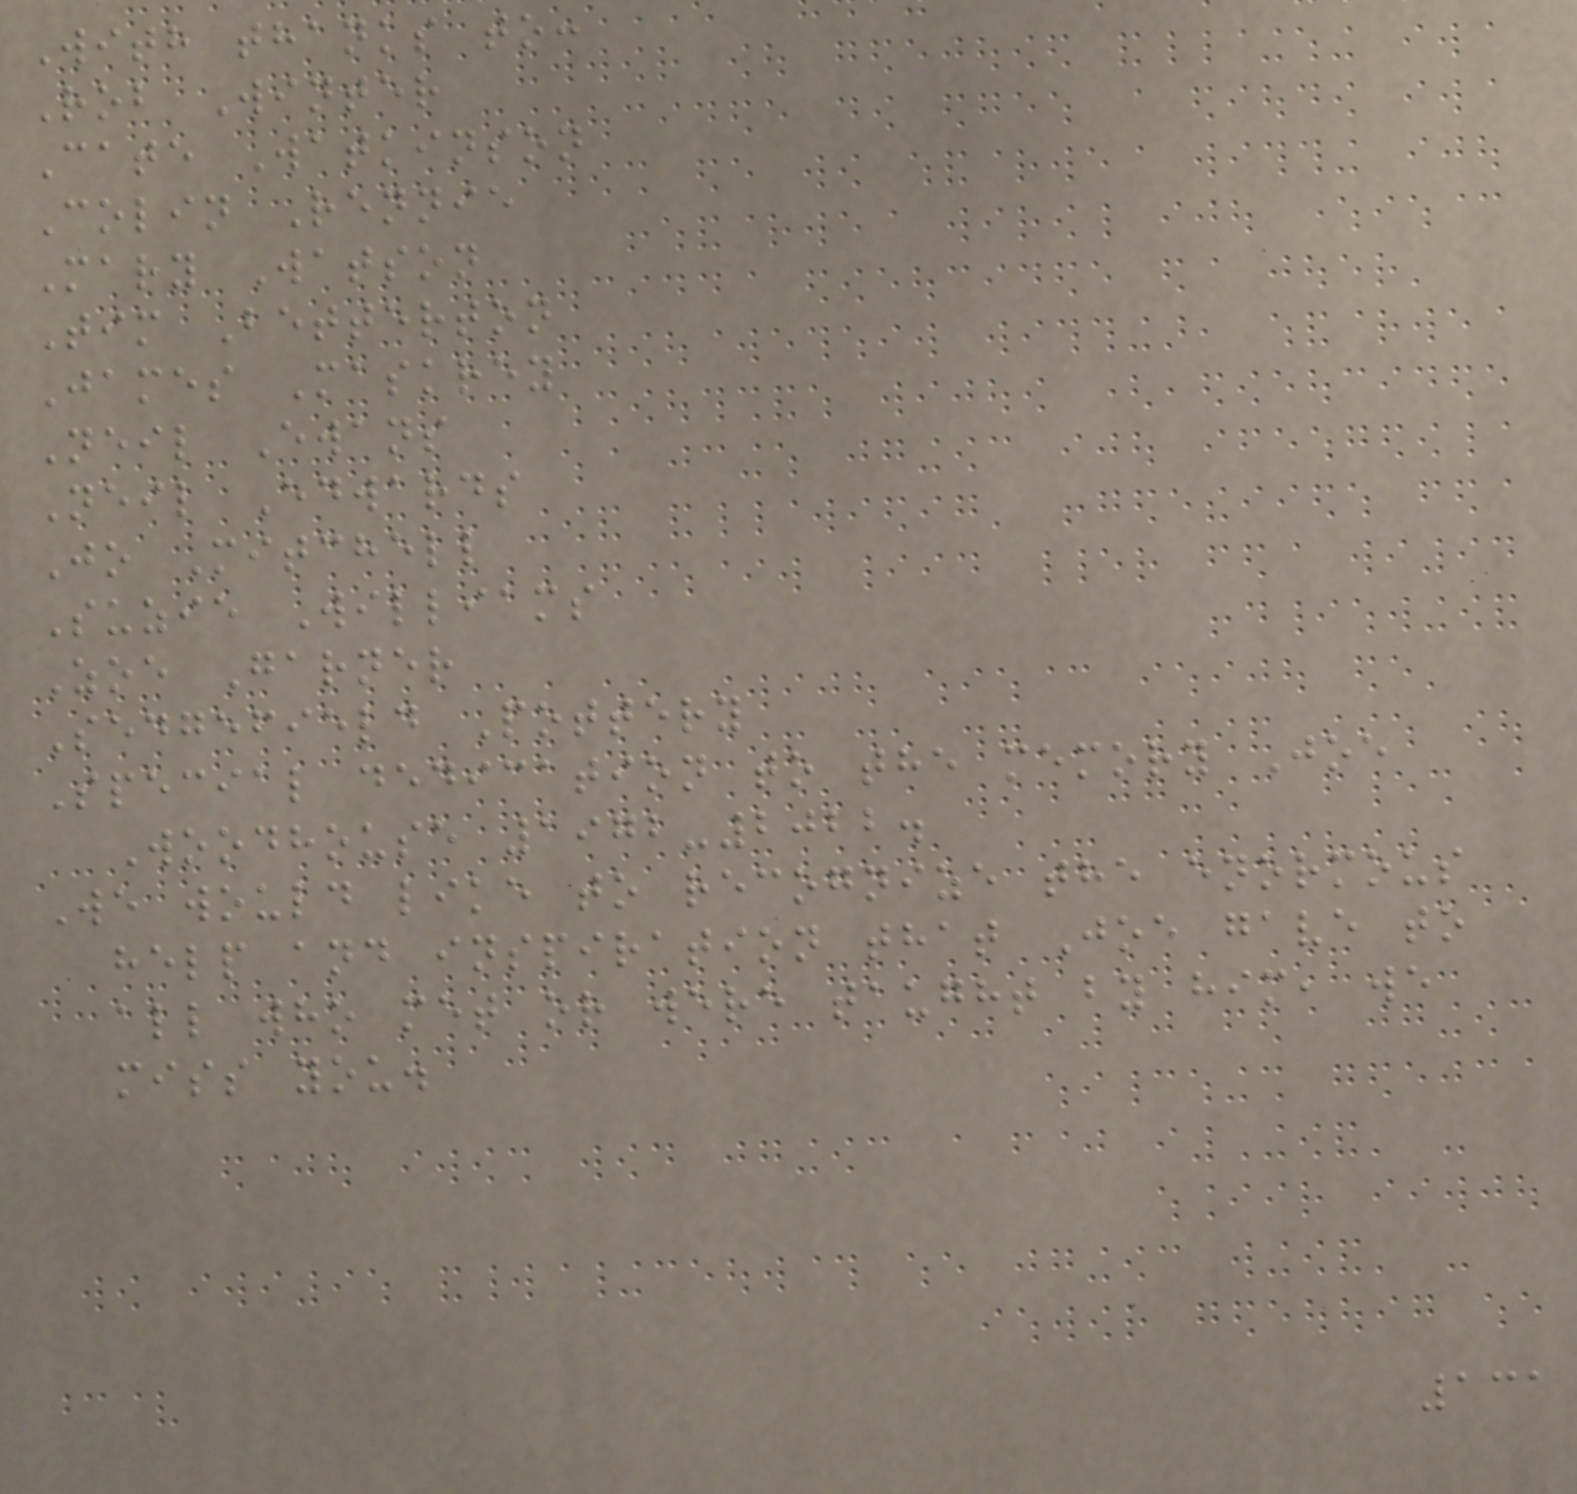With thanks to:
Rob Winter
Cate Watkinson
Colin Rennie
Mary Watson
Tim Betterton
James Maskrey
Neil Ewans
Neil Edwards
Jo Mitchell
Suzie Williams
Zoe Garner
Sedgefield Pottery
Special dedication to the memory Joe
Woodhouse 1972-2022.
We would like to recognize the enormous
help and inspiration that Joe gave to
all who met or were taught by him, we
miss you.
131
